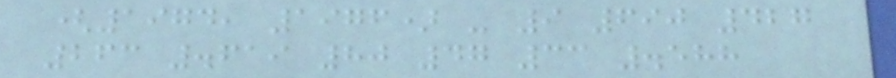(1974, 1976) - 9 690 427
263 .619 80 47 33 .588
